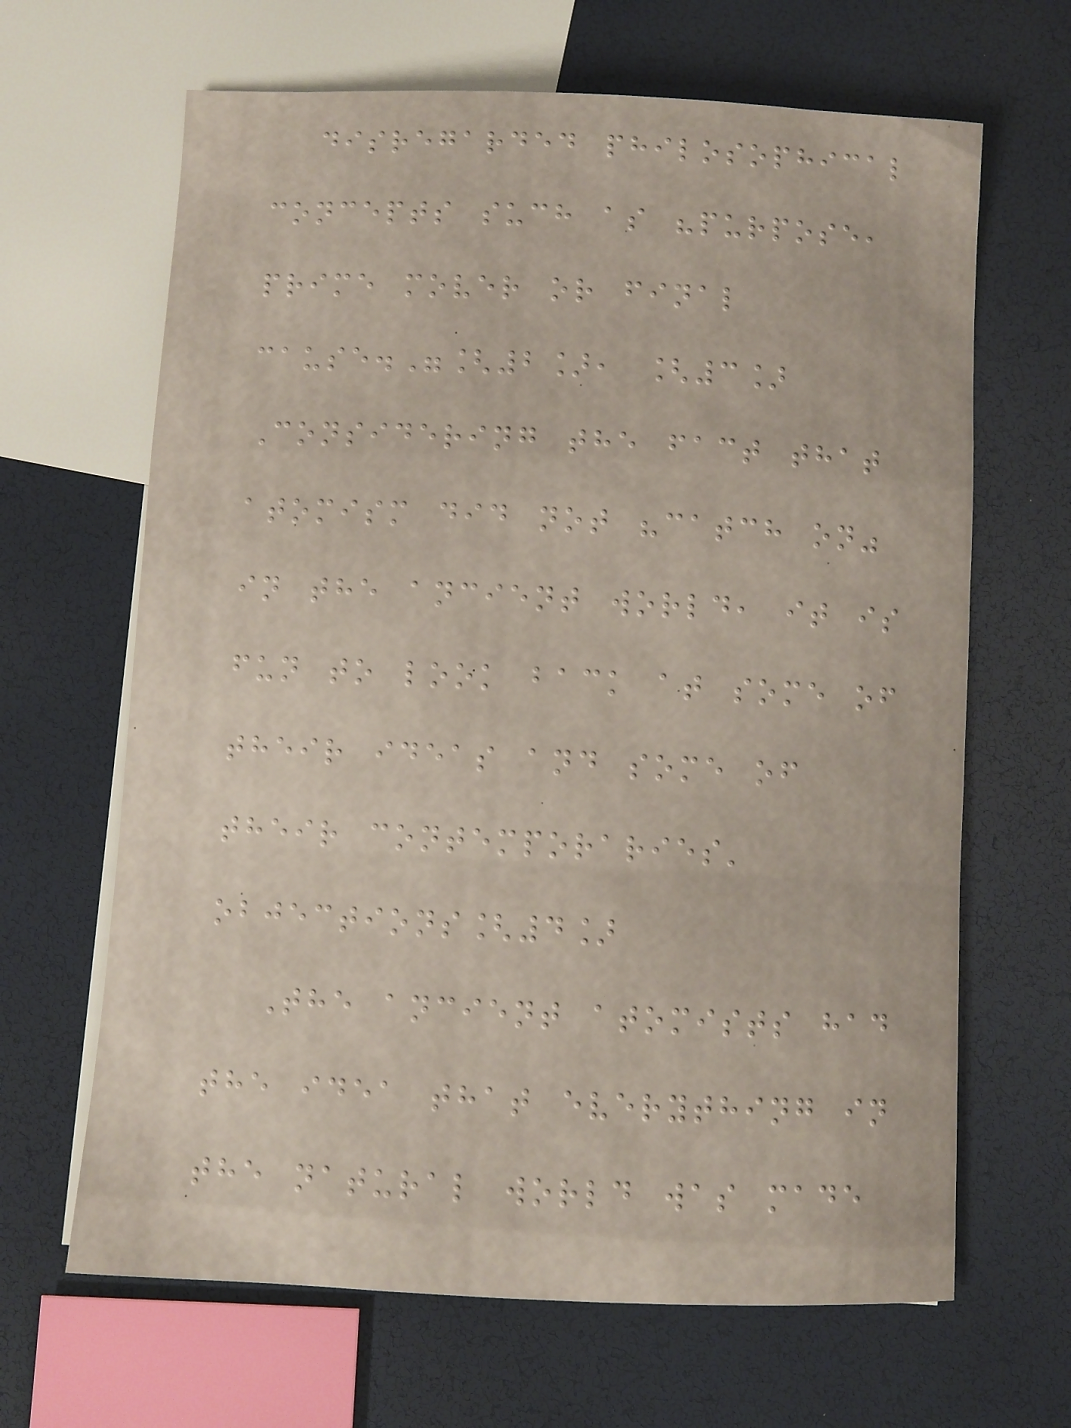disregarded philosophical
concepts such as "purpose,
prime mover or final
cause."[2], [3]
Considering the fact that
atomism did not "catch on"
in the ancient world, it is
fun to look back at some of
their ideas and some of
their contemporaries'
objections[4]
The ancient atomists had
the idea that everything in
the natural world was made
